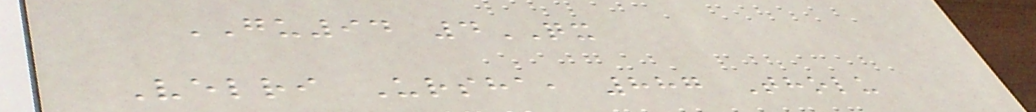GU94 4QX
Velri Ursha, 887 Tholu
